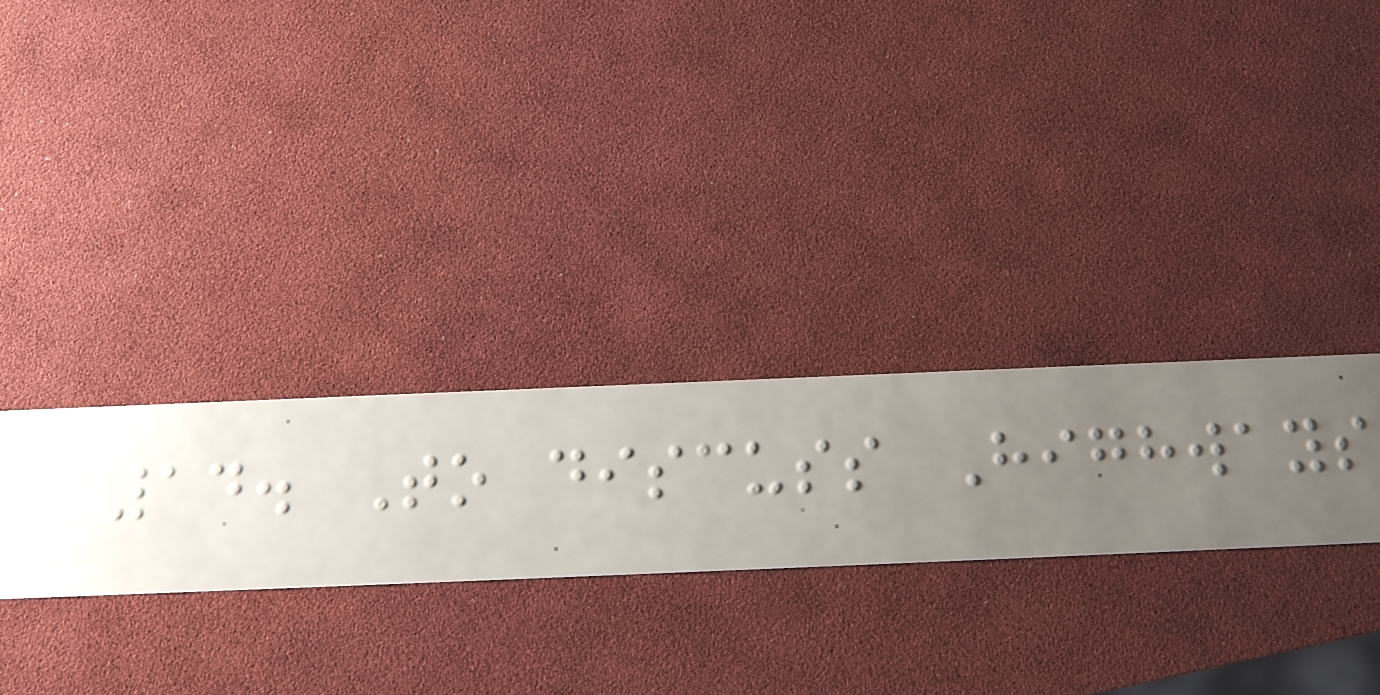14. To discuss Highways
